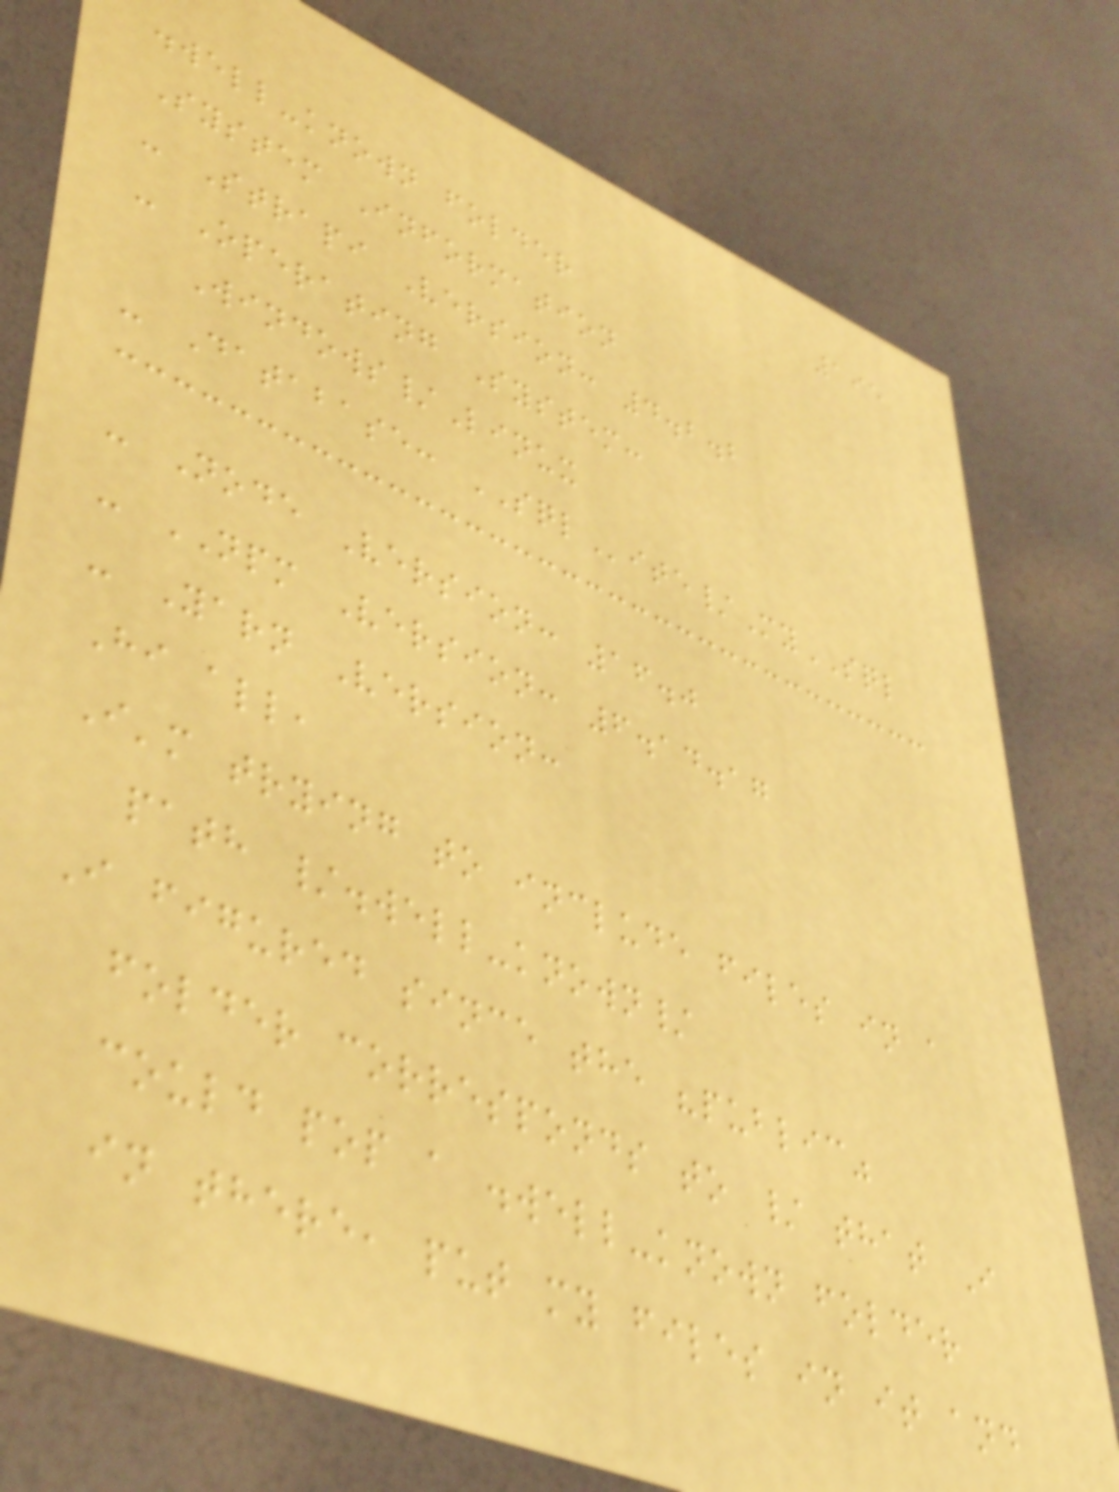195
.well-known folder
System Information
- Strapi Version: 4.2.2
- Operating System:
Windows/Linux
- Database: SQLite/MySQL
- Node Version: 16.0
- NPM Version: 6.14.17
- Yarn Version:
Hi all,
I'm trying to include files in a
path /.well-known/
I figured since the "public"
folder corresponds to / that I
could pop a .well-known folder
in there, put my files in it and
